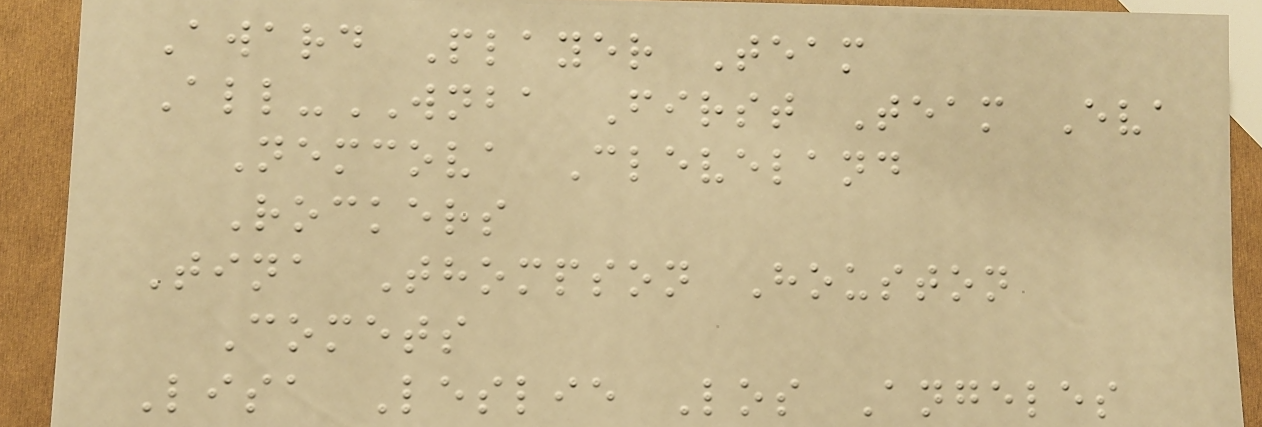Award Player Team
All-WNBA First Team Eva
Nemcova Cleveland
Rockers
Tina Thompson Houston
Comets
Lisa Leslie Los Angeles
